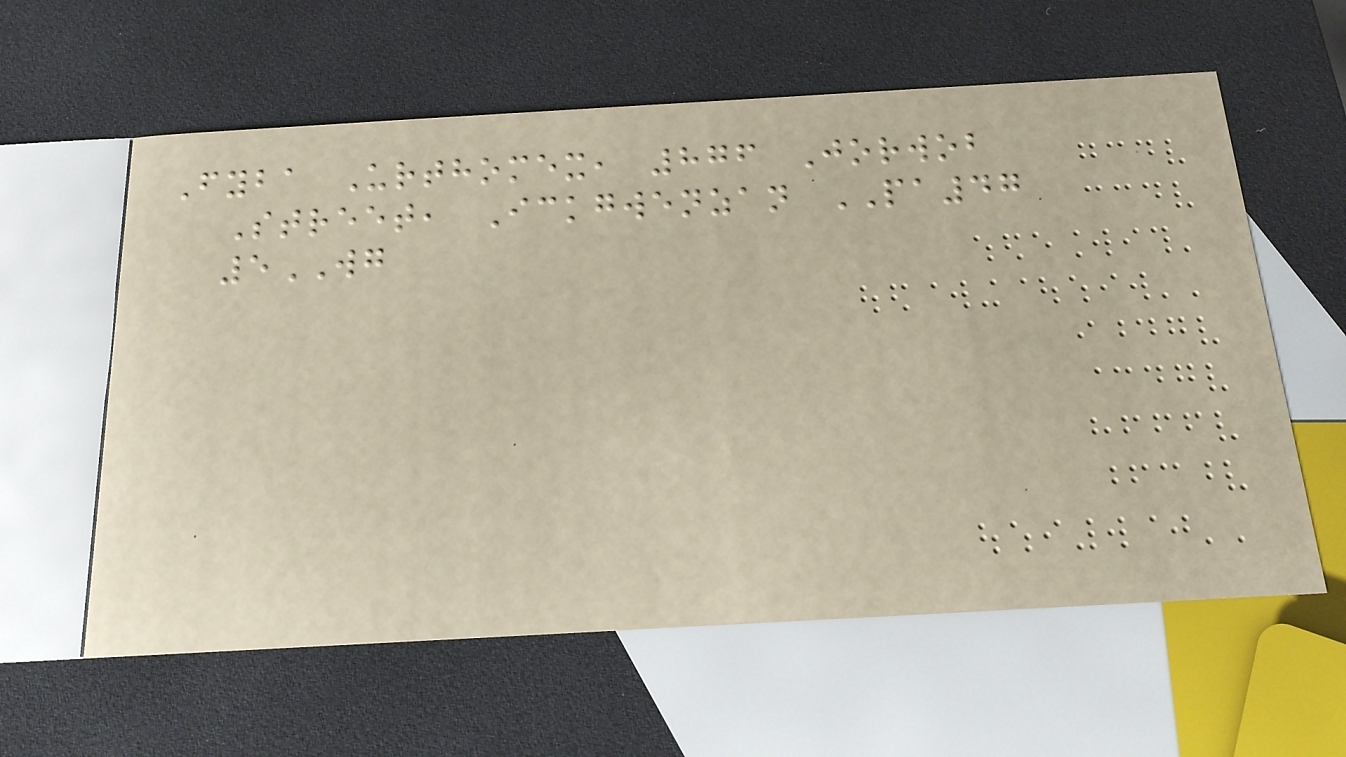Fyba Urthomex, 876 Jorwob
Street, Ickgwenzan PA47
5WG
